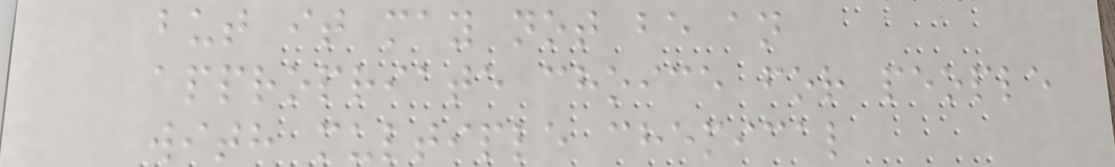but it may not be an
appropriate choice for people
with multiple chemical
